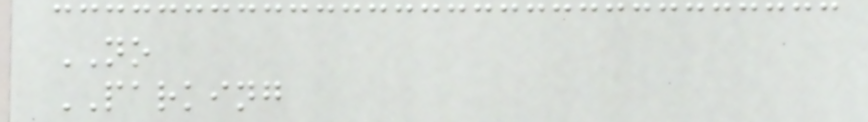NO
PARKING
